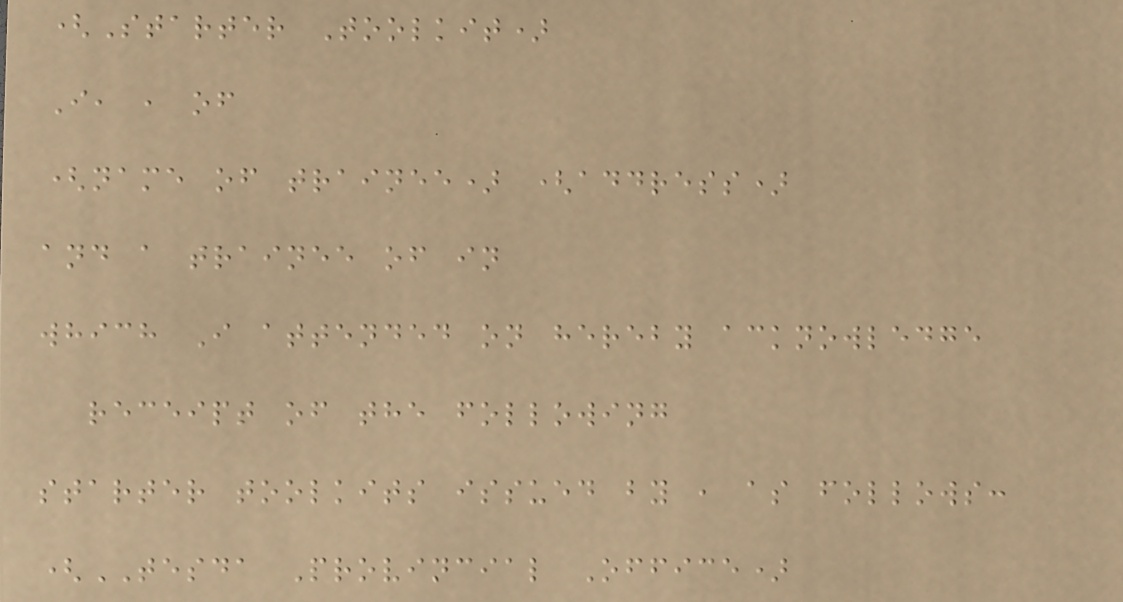(Starter Toolkit)
I, , of
(name of trainee) (address)
and a trainee of in
which I attended on hereby acknowledge
receipt of the following
starter toolkits issued by , as follows:
(TESDA Provincial Office)
